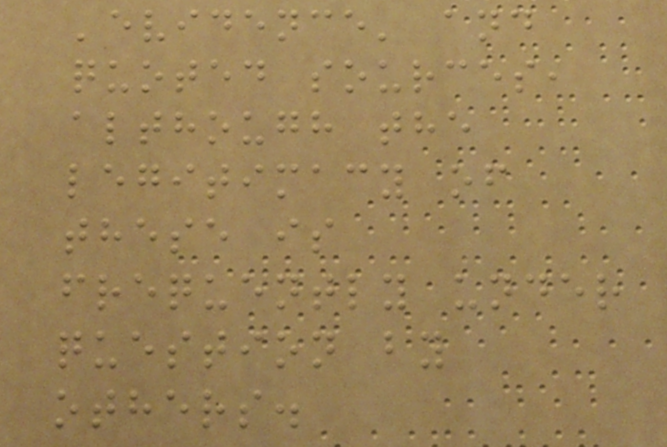'evidence' and
quoted sources,
although the
legitimacy of
these is
frequently under
question by
others.
